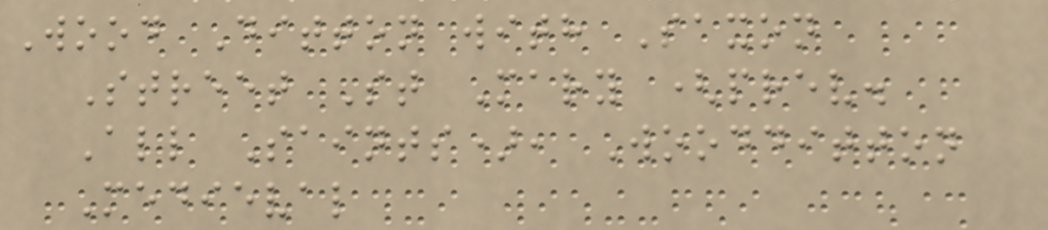Wood Ditton with Saxon
Street St Mary (prev.
All Saints), Woodditton
Medieval
